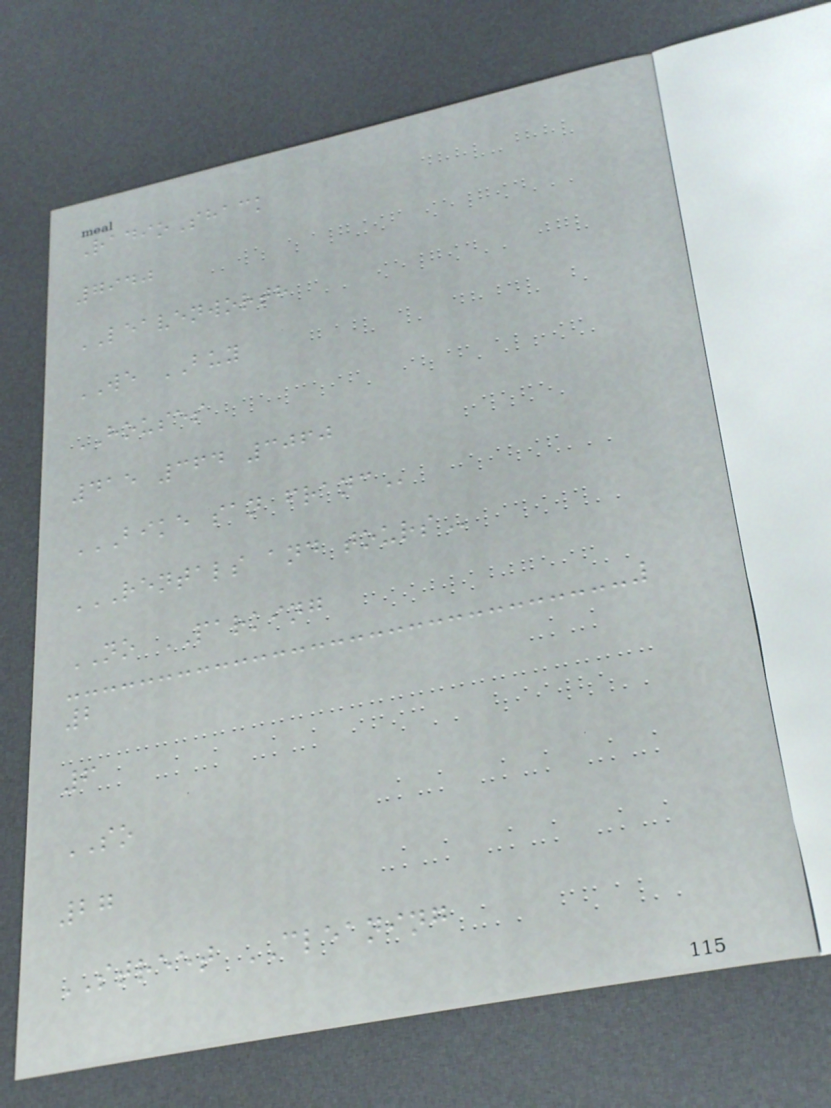RadioShack
7940
LEAVENWORTH
WE BUY
HOUSES
415 364 3060
BIKE SAN FRANC
RENTALS AND TOURS
NO PARKING
2
6
SO
27
STREET CLEANING
